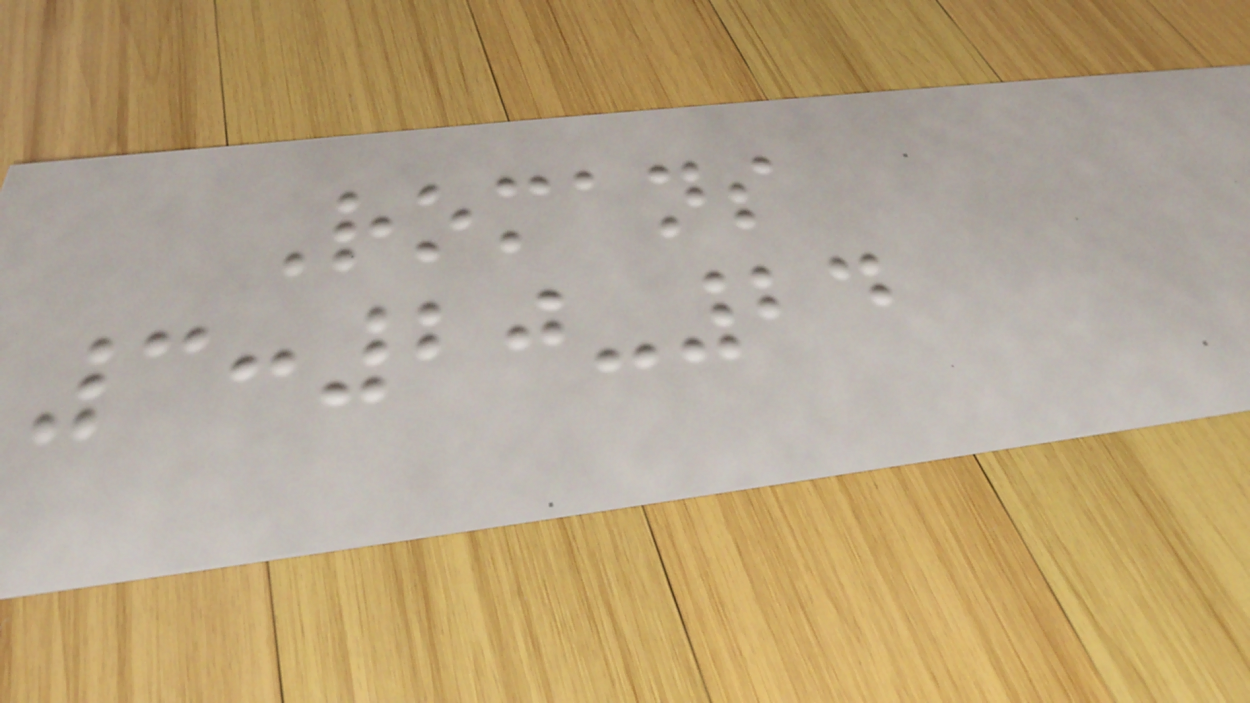Romans
3:20-24
